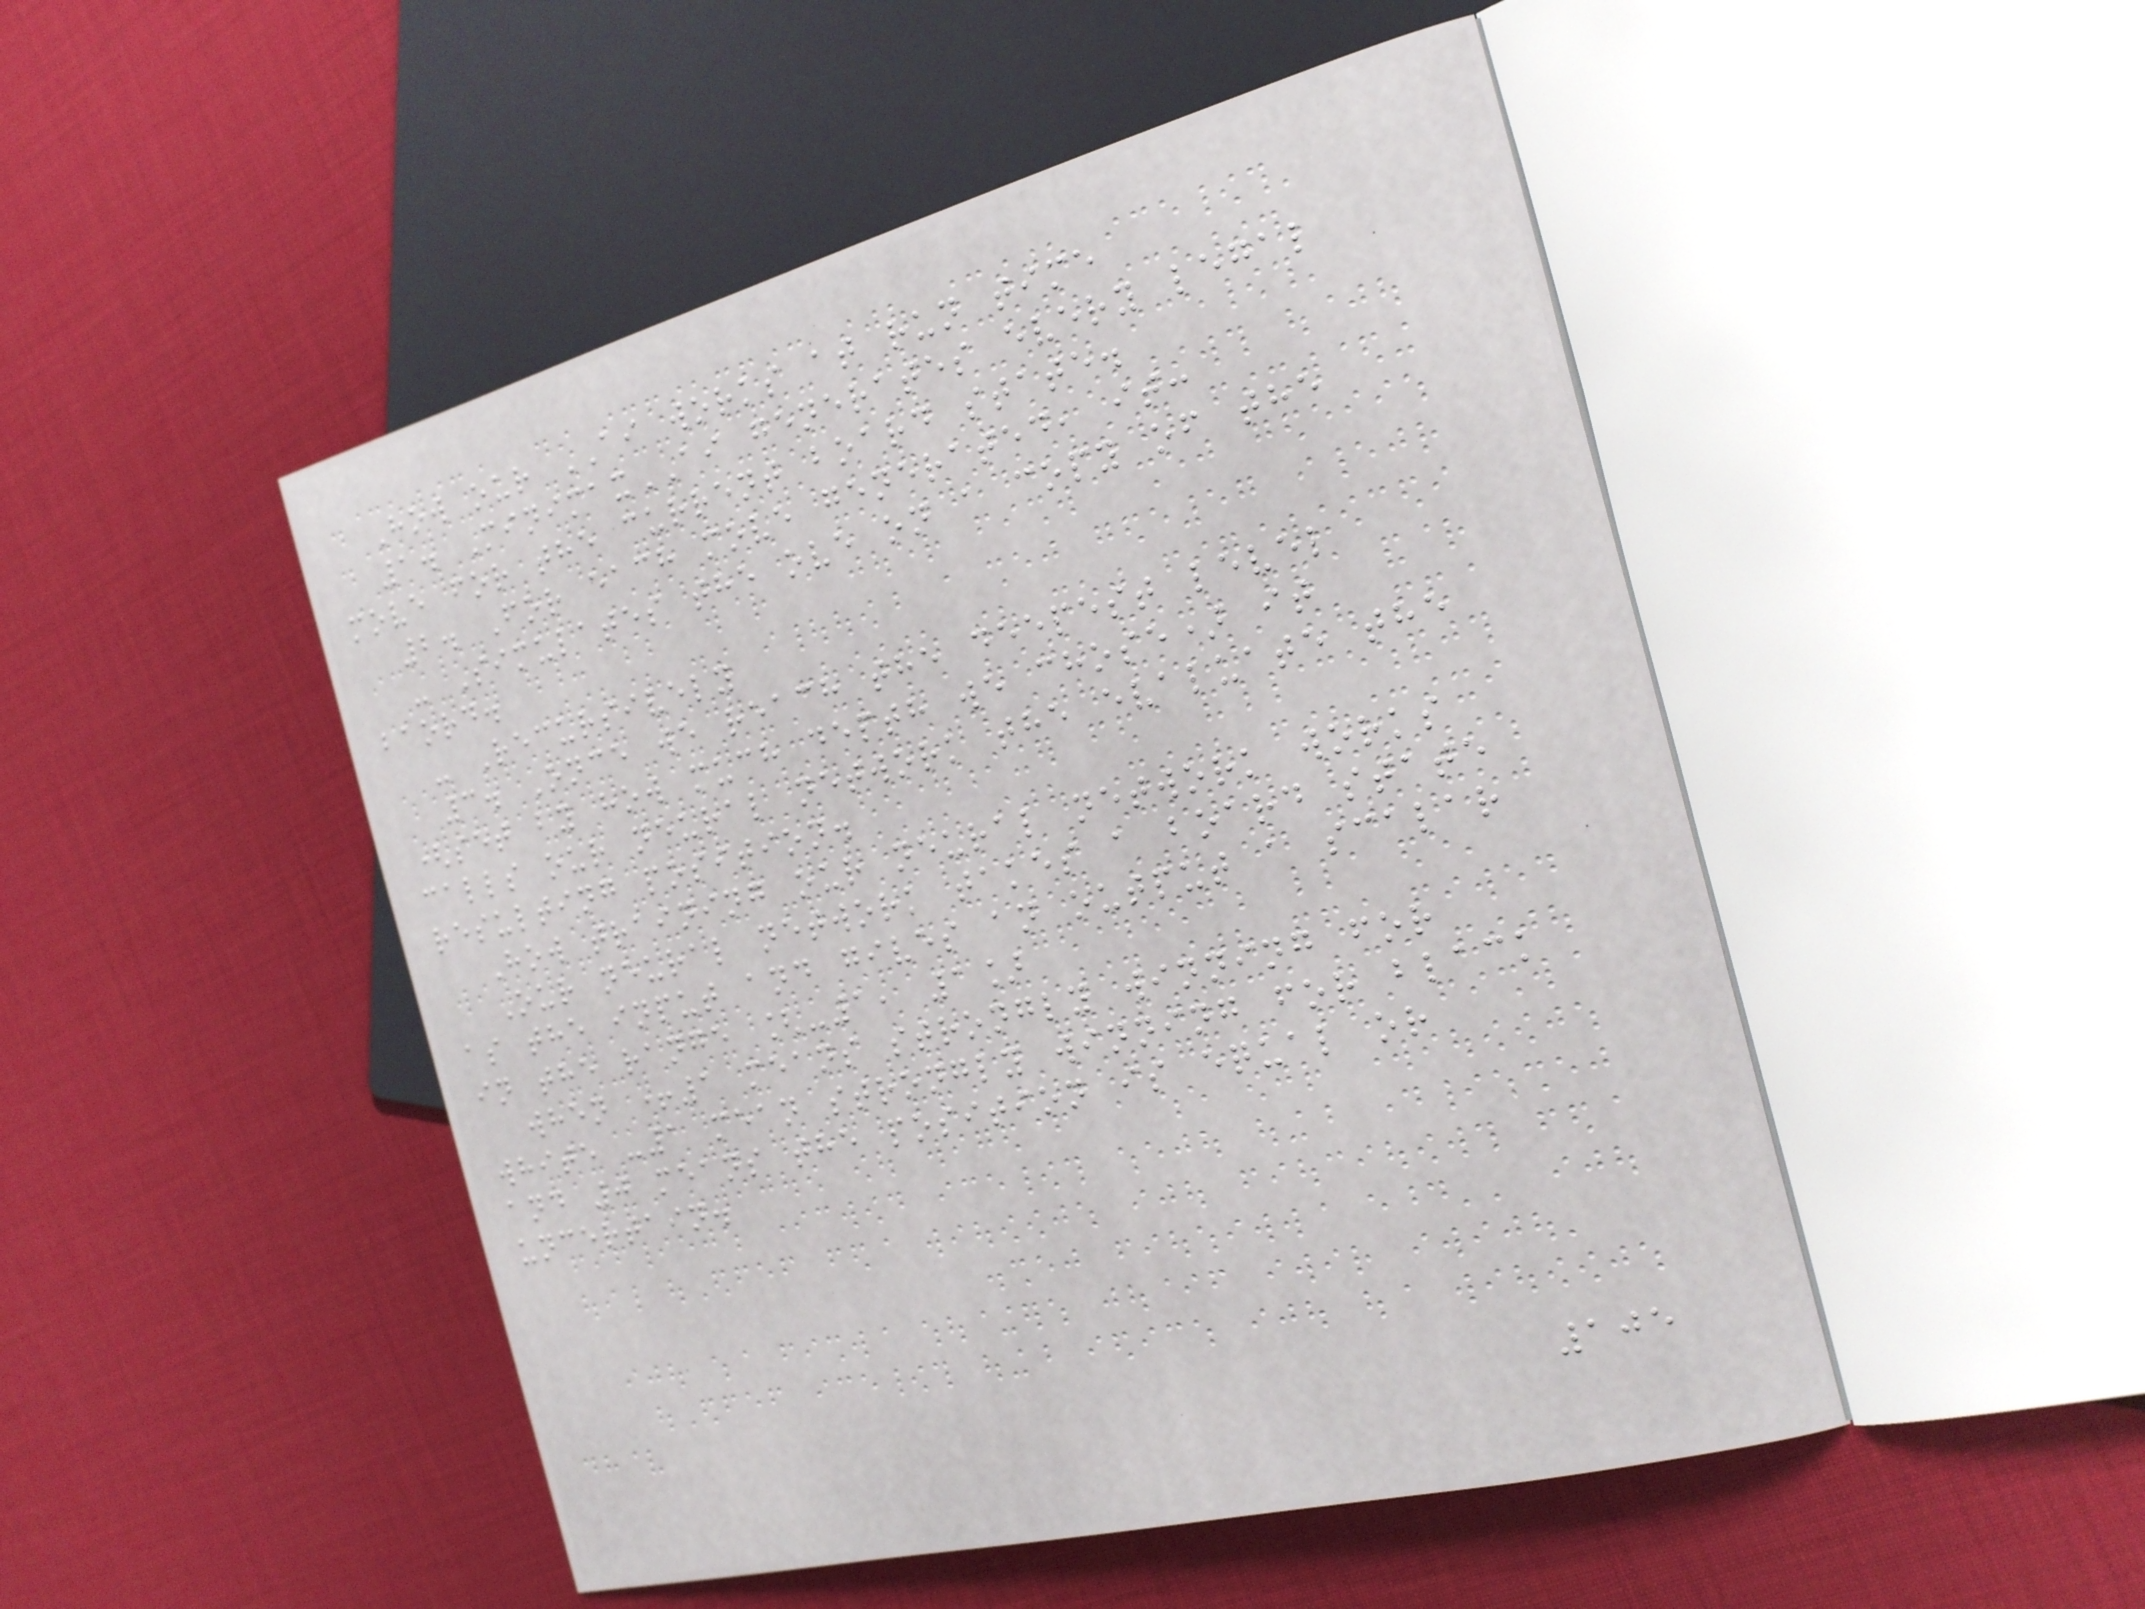How our AI works at run time
1. MinimaxAI generates every legal
move for the current board state.
2. For each move generated, it:
- Simulates the ove on a copy of the
baord.
- Recursively
3. Once we reach the deepest level
(set by how much depth we chose) it
calls our neural network the evaluate the
resulting position.
How training our neural network works
Our neural network takes a board state
as the input and gives an output a scalar
in the range [-1, 1]
when +1 means strongly winning for
white -1 mean strongly winning for black
and 0 means the position is equal or
uncertain.
105
